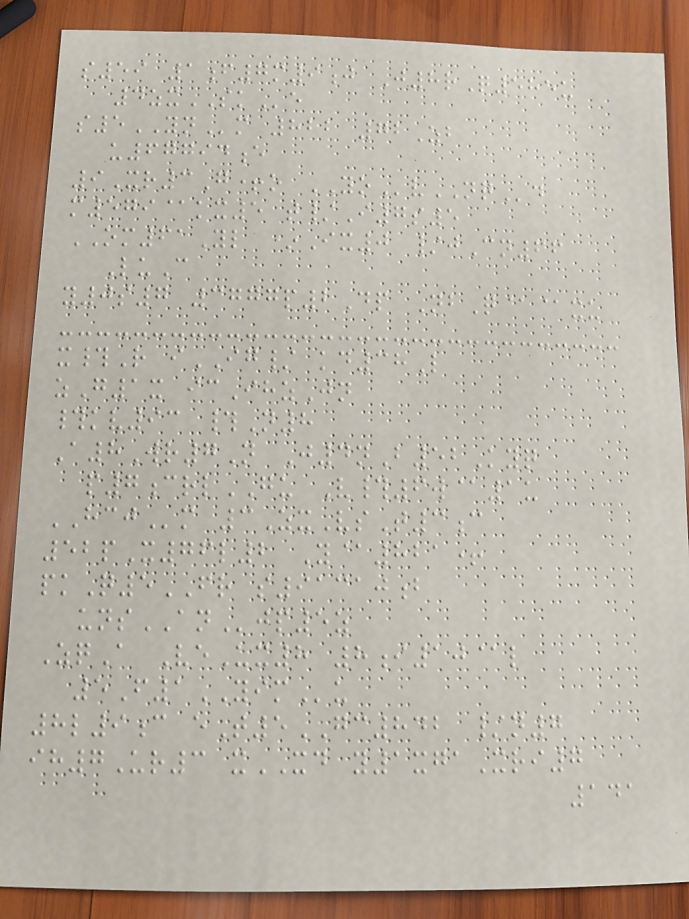s59 1f7m9j J8rQ585u
4zxSKe
s5YNm 822 72Zb
u67794e
9Xr3G+o YOvNQd
m579@kx5 t/I7s5
OM61Yl *Ix0 /jCn66
LuC
y0s7 3777p2Dp NbQ@@xu
x#R iIG/ kd38L
zG1x icIhzJn
#kv93 #N8
A8Wr7N J4nB52Kyq
p7crlGU V#6w@1u
HCJm 3ZxVsT3c
52pX76l2 Y@821+
pkQ5FR s91310b
unsANjp5z
ZqA VeUx8 8i10@l
5F1YIMu
8l9c eT5GC842 /n7
ih7Ur3 xXD y1xgaXri7
141
